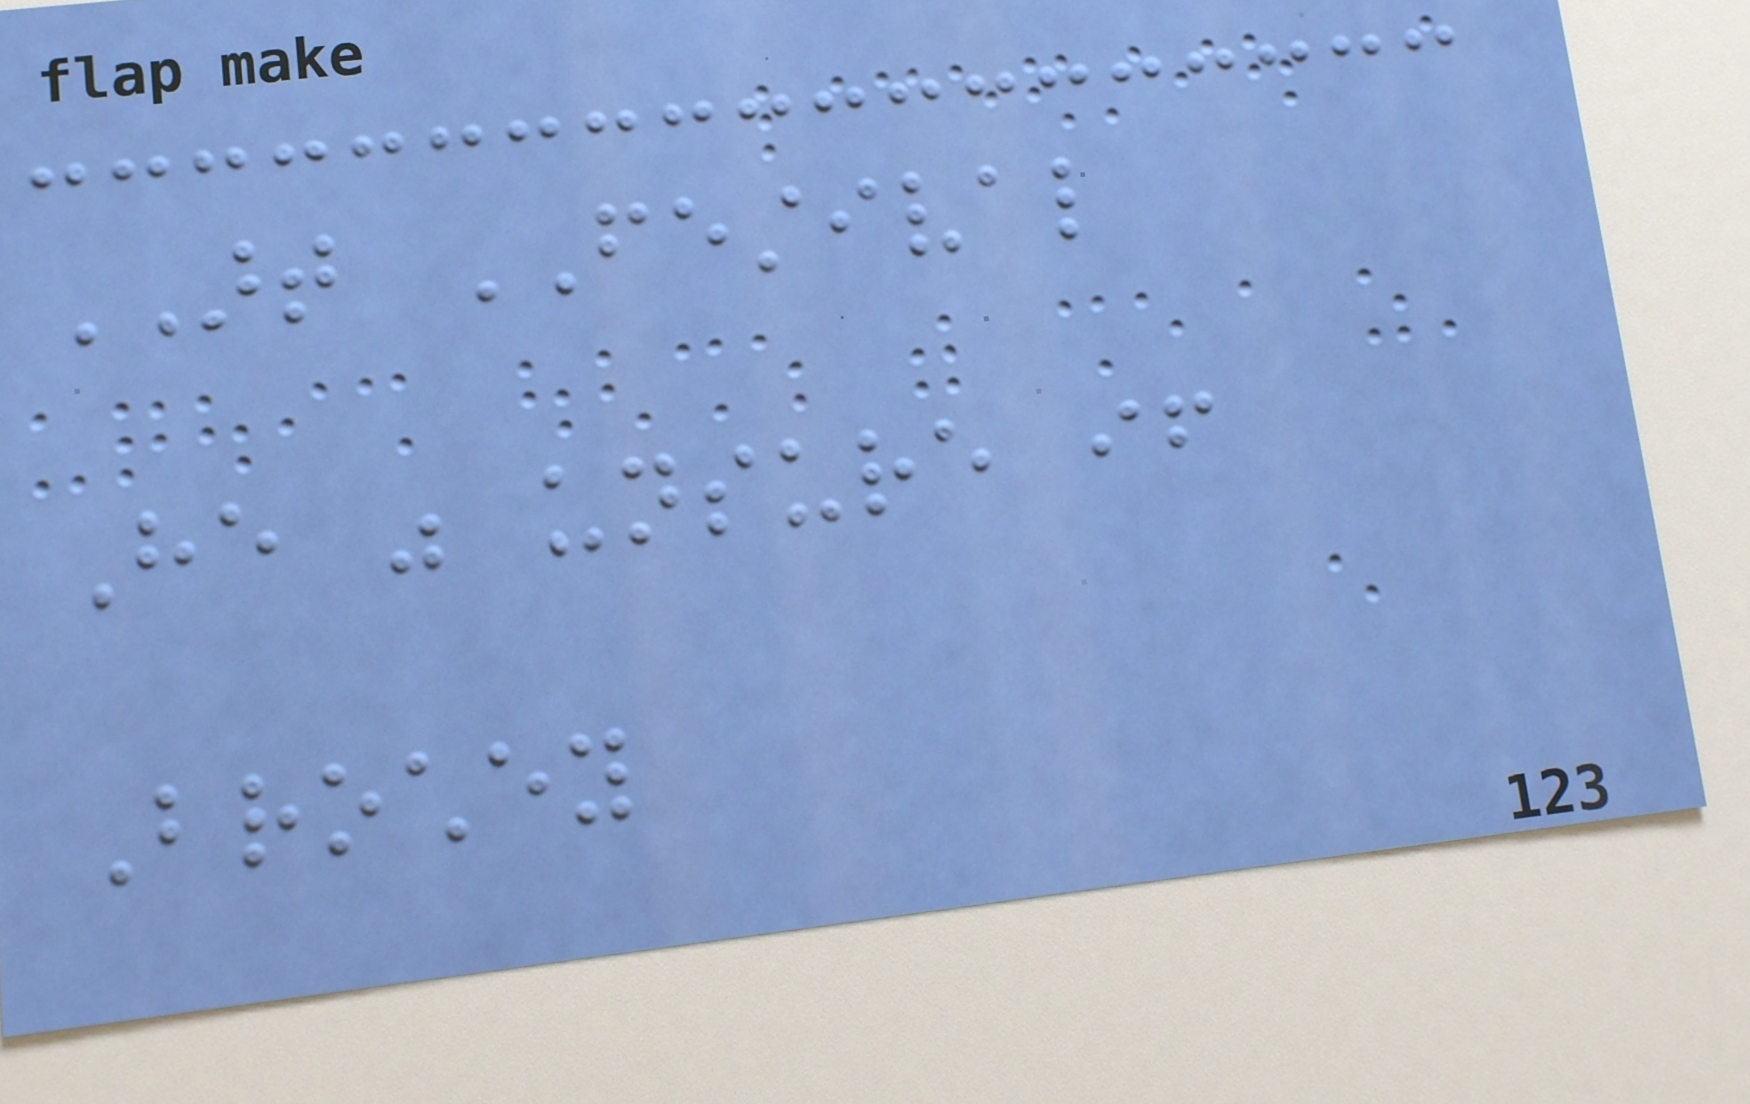ART FESTIVAL
He was unsure if
Brochey
